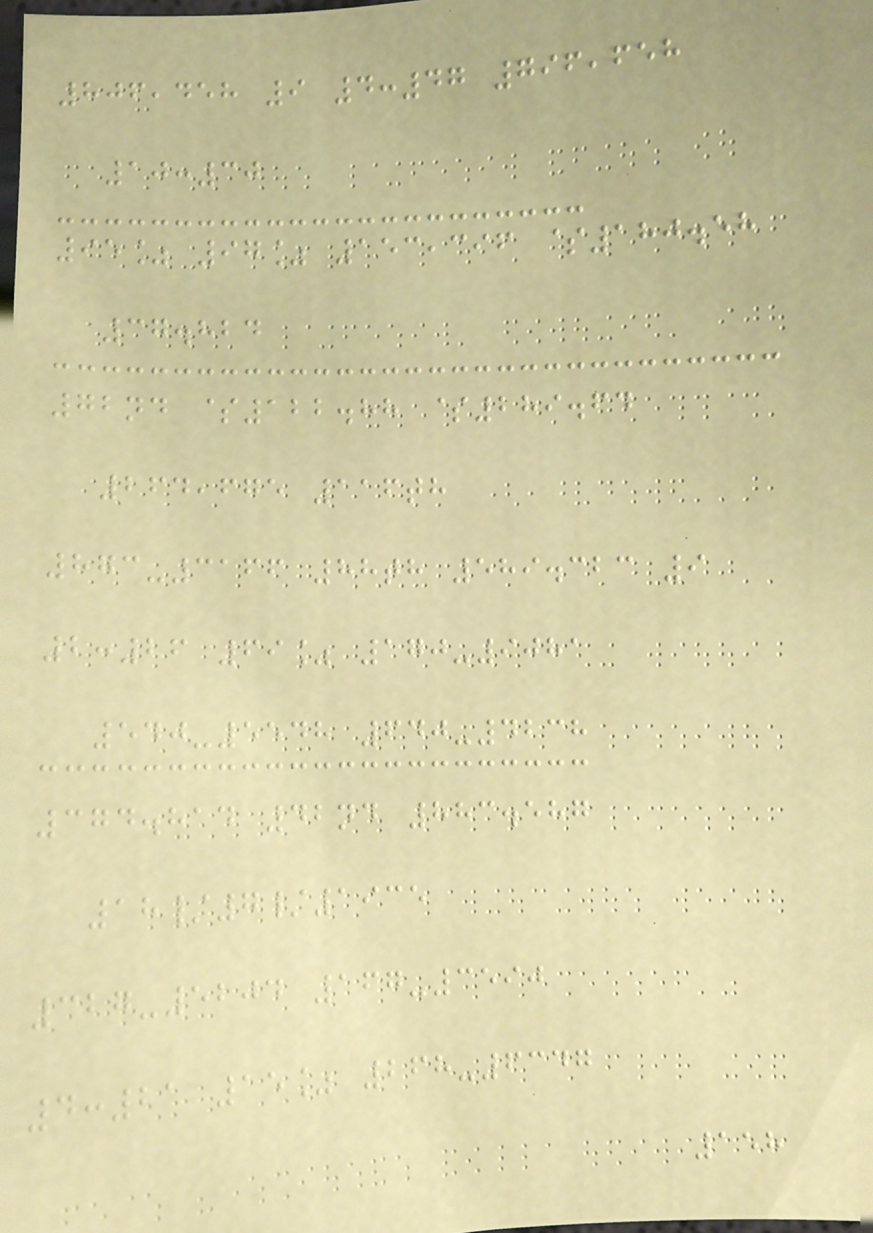806,458 9 4:47 796,658
10:30
95% 97% 153,396 $180.58
37.824
72nd $122.88 $289.64
264,675 116th
873-3166 88th 589.323 9
2:26 69% 170-9081
540-5548 640-4238
374.814 42nd 883.587
18/7/1935
327-5204 167-3590
4:21 15% 268-6347
158
